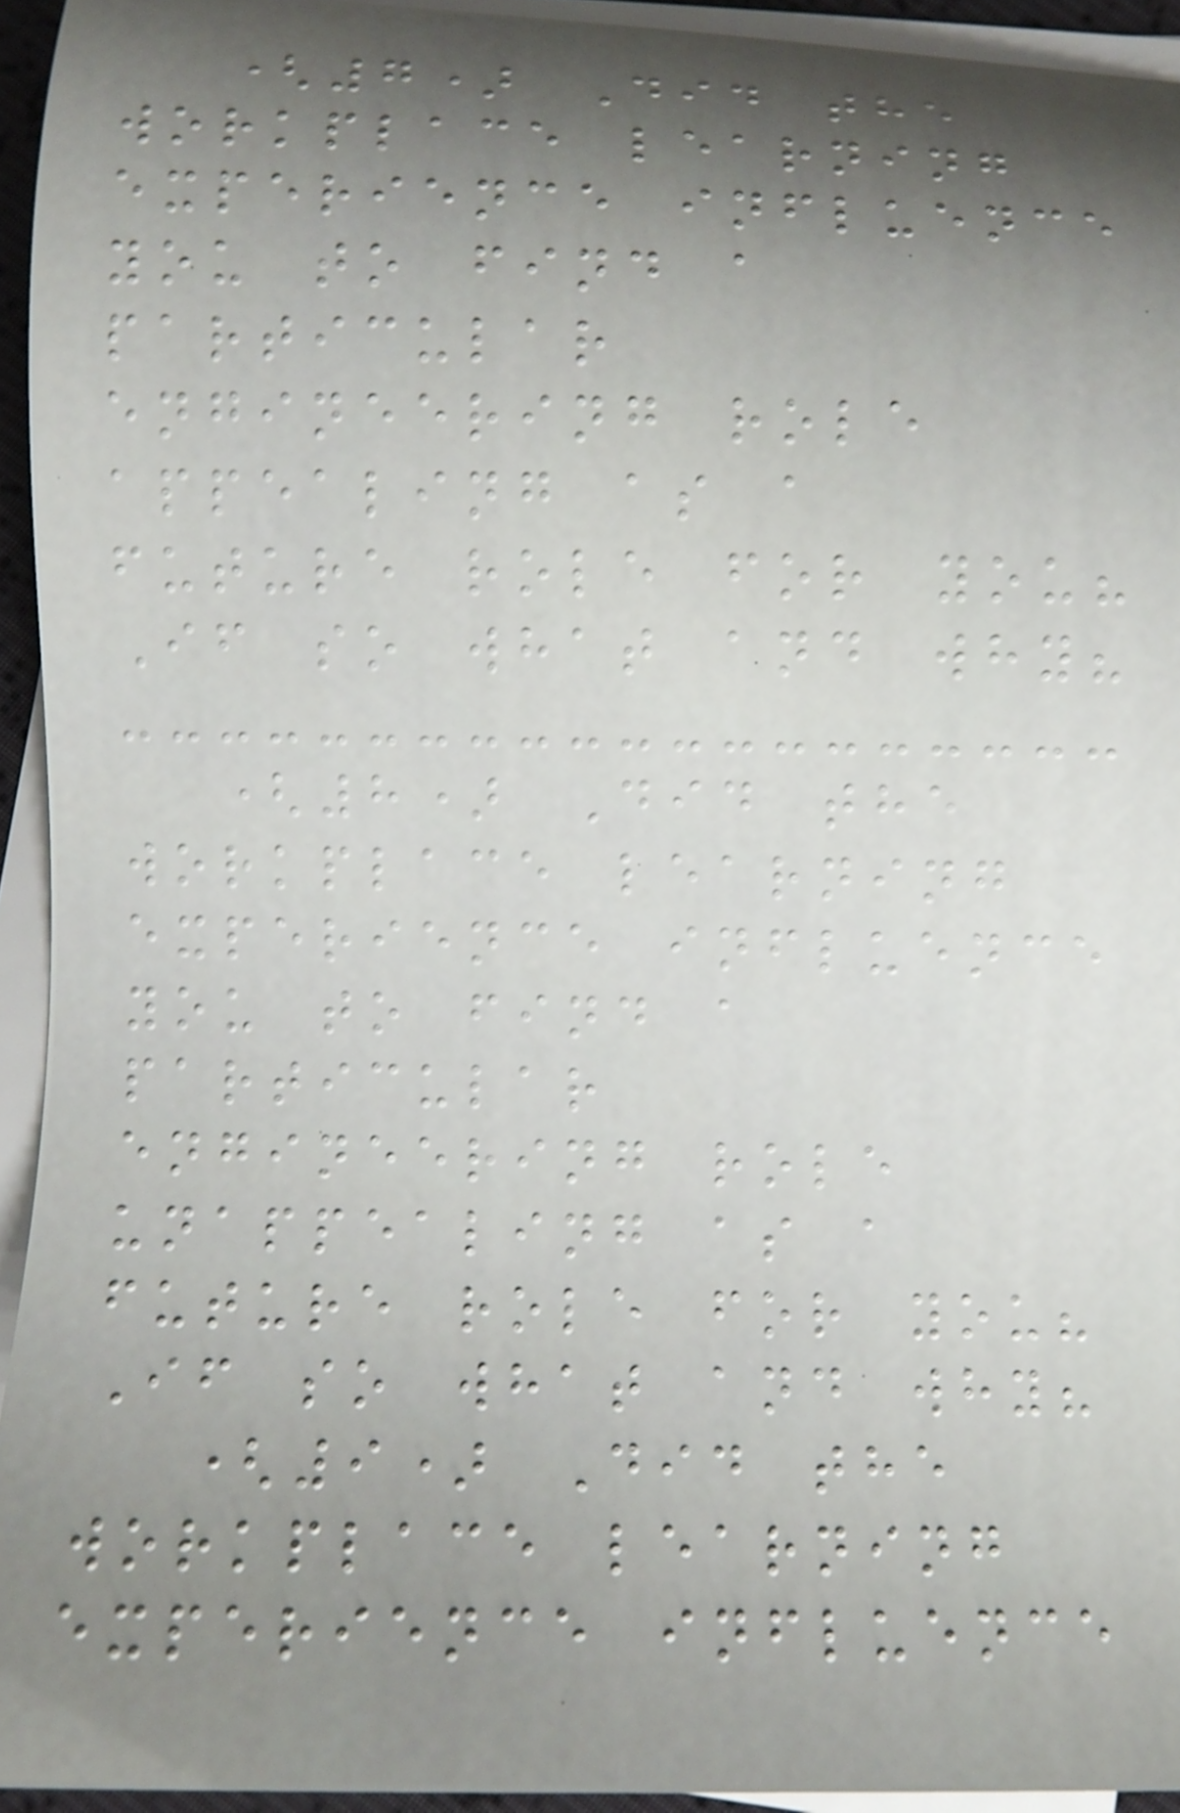(7) Did the
workplace learning
experience influence
you to find a
particular
engineering role
appealing as a
future role for you?
If so what and why?
(8) Did the
workplace learning
experience influence
you to find a
particular
engineering role
unappealing as a
future role for you?
If so what and why?
(9) Did the
workplace learning
experience influence
